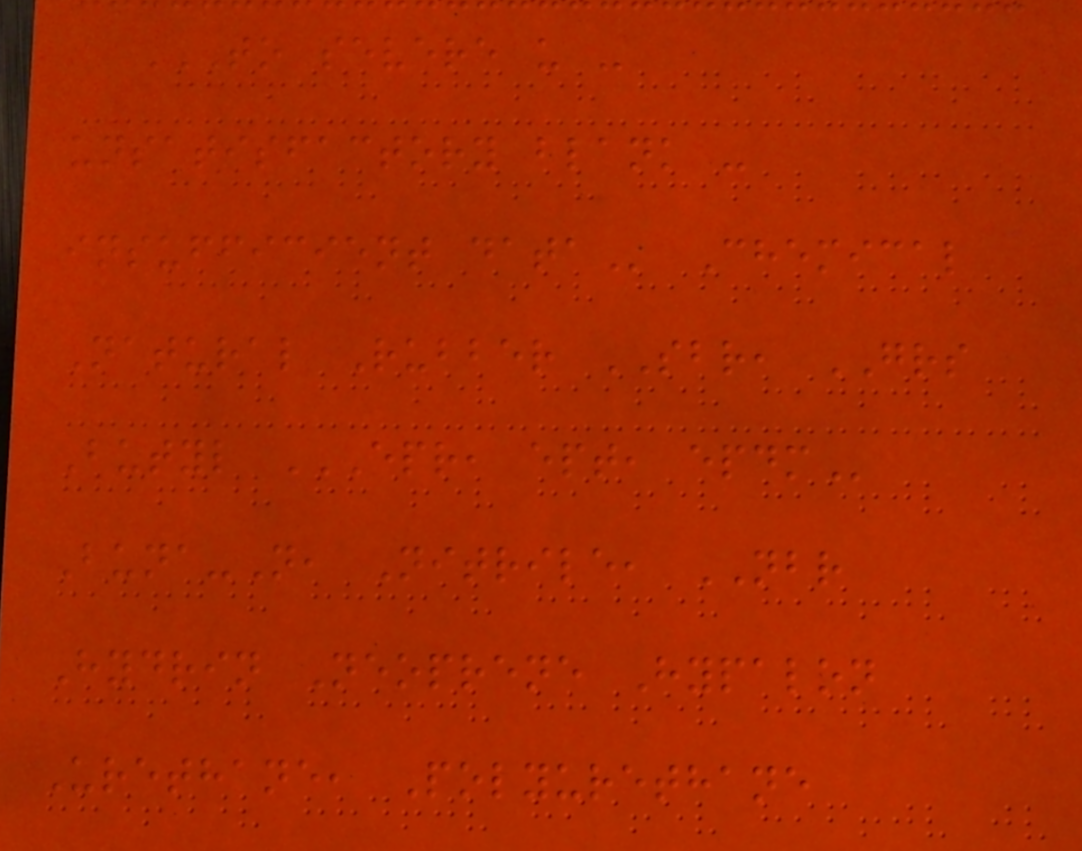TO SEVERE U -
UNSATISFACTORY BLANK -
INSUFFICIENT DATA Chemical
Natural Rubber SBR, GRS
Butyl EPR, EPT, EPDM
Buna-N, Nitrile, NBR
Hydrin Neoprene Hypalon
Urethane, Polyurethane
